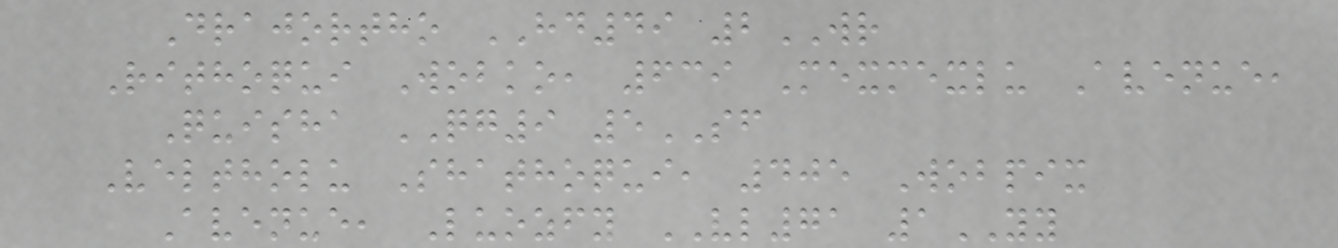Drajortho HD49 2WR
Rithoqui Wobko, 639 Mexmexlu Avenue,
Quisha QG9 5SF
Veltholu Shathoqui, 405 Wobpix
Avenue, Luozfy VL71 1YY
